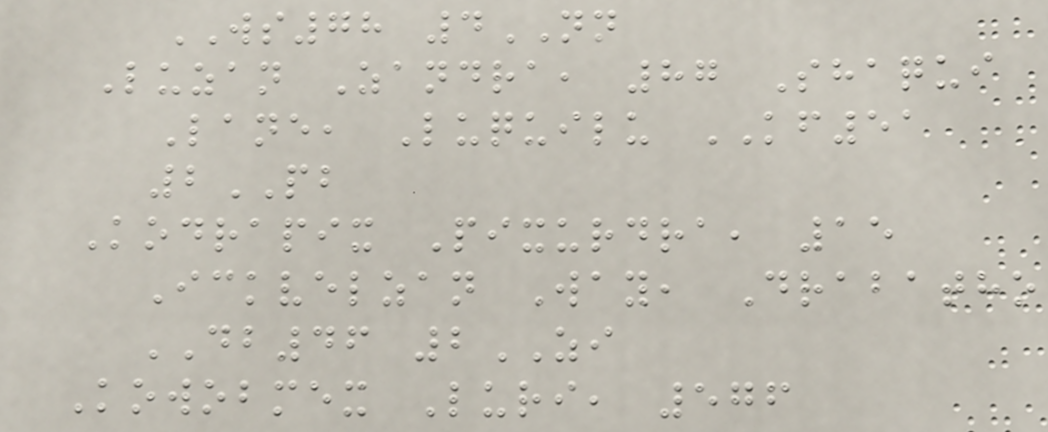WS78 4NN
Luzan Zandra, 87 Shaqui
Lane, Luquilu KF51
2PB
Kodrapix Pixurdra, 15
Ickvelzan Way, Drabatho
DB46 2ZI
Kowobmex Luri, 576
